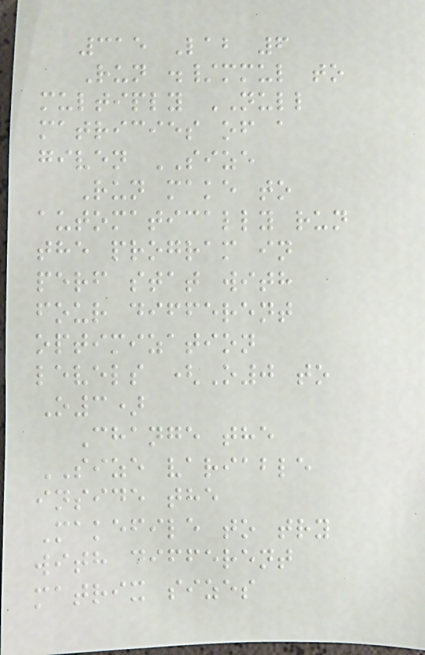315 Lab 6
Run ./mmul to
multiply NULL
matricies of a
given SIZE
Run make to
automatically run
the program in
perf stat with
four different
optimization
levels (O0 to
O3)
Change the
SIZE variable
inside the
Makefile to try
with different
matrix sizes
